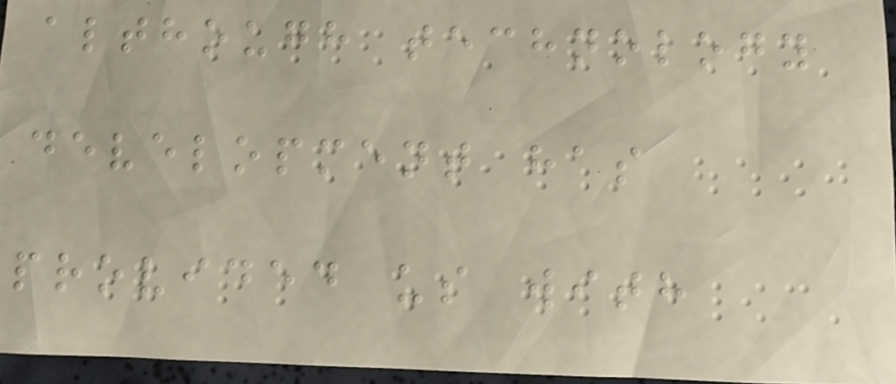although technology
development has
provided us with
